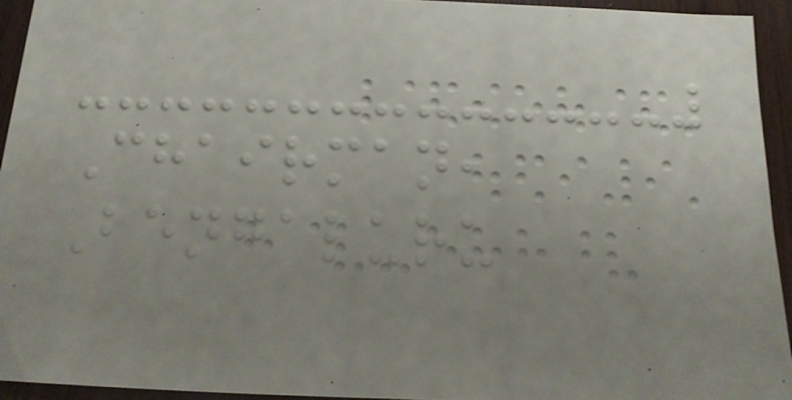Chairman,
Bengaluru
